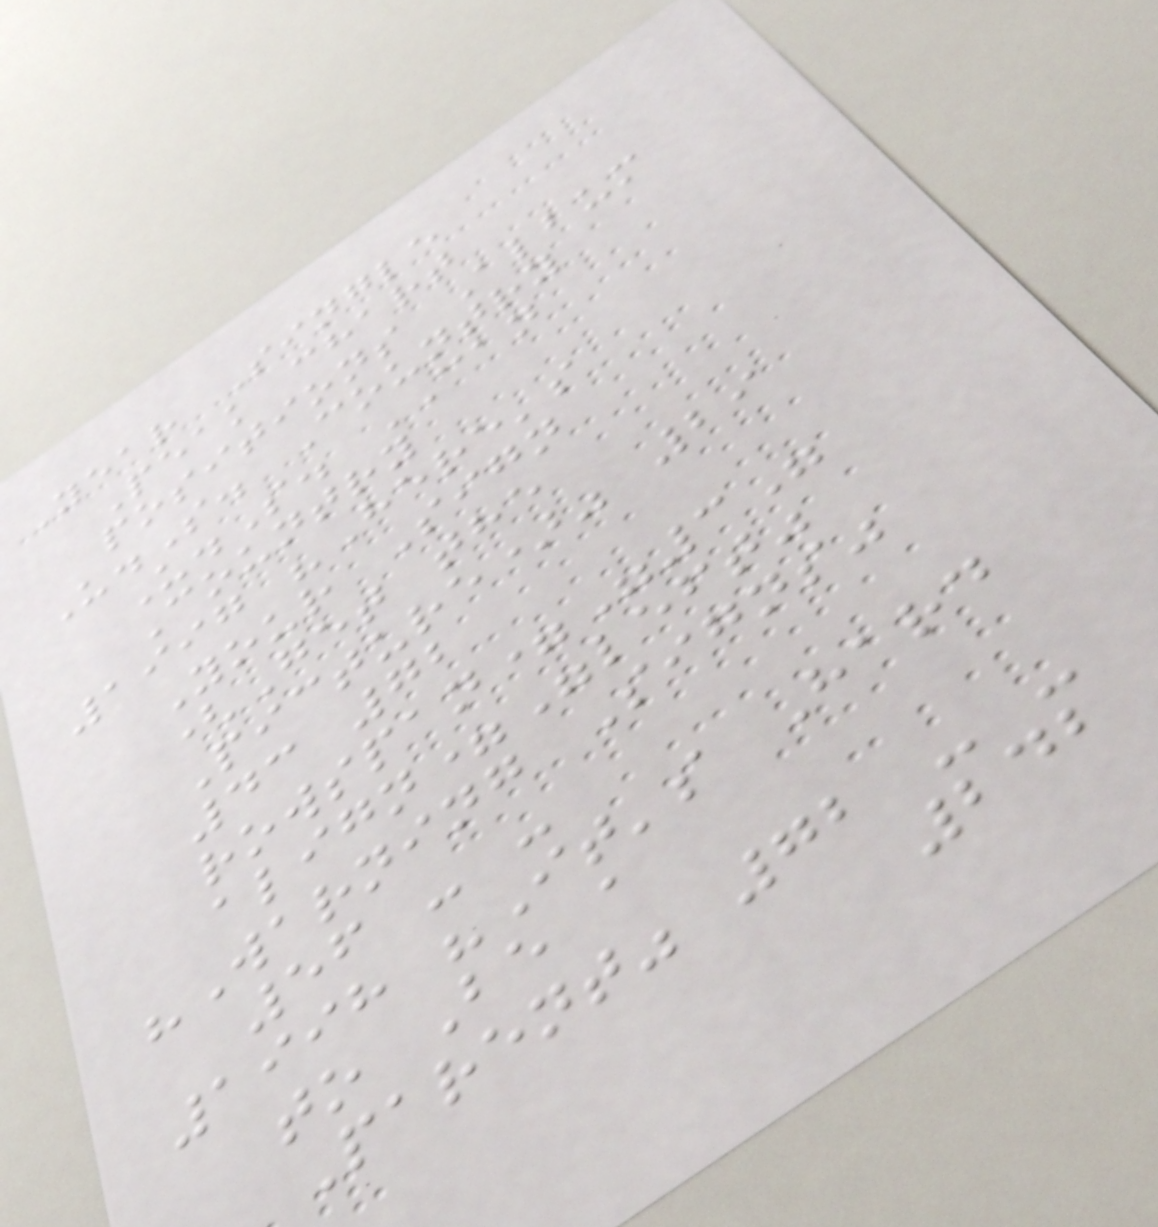Year Single
Peak chart
positions Album
U.S. Country
U.S. CAN
Country
1997 "Here's
Your Sign
(Get the
Picture)" 29
43 72
rowspan="3"
align="left"
"Warning Signs"
56 - -
1998 "It's Hard
to Be a
Parent" 72 - -
242
